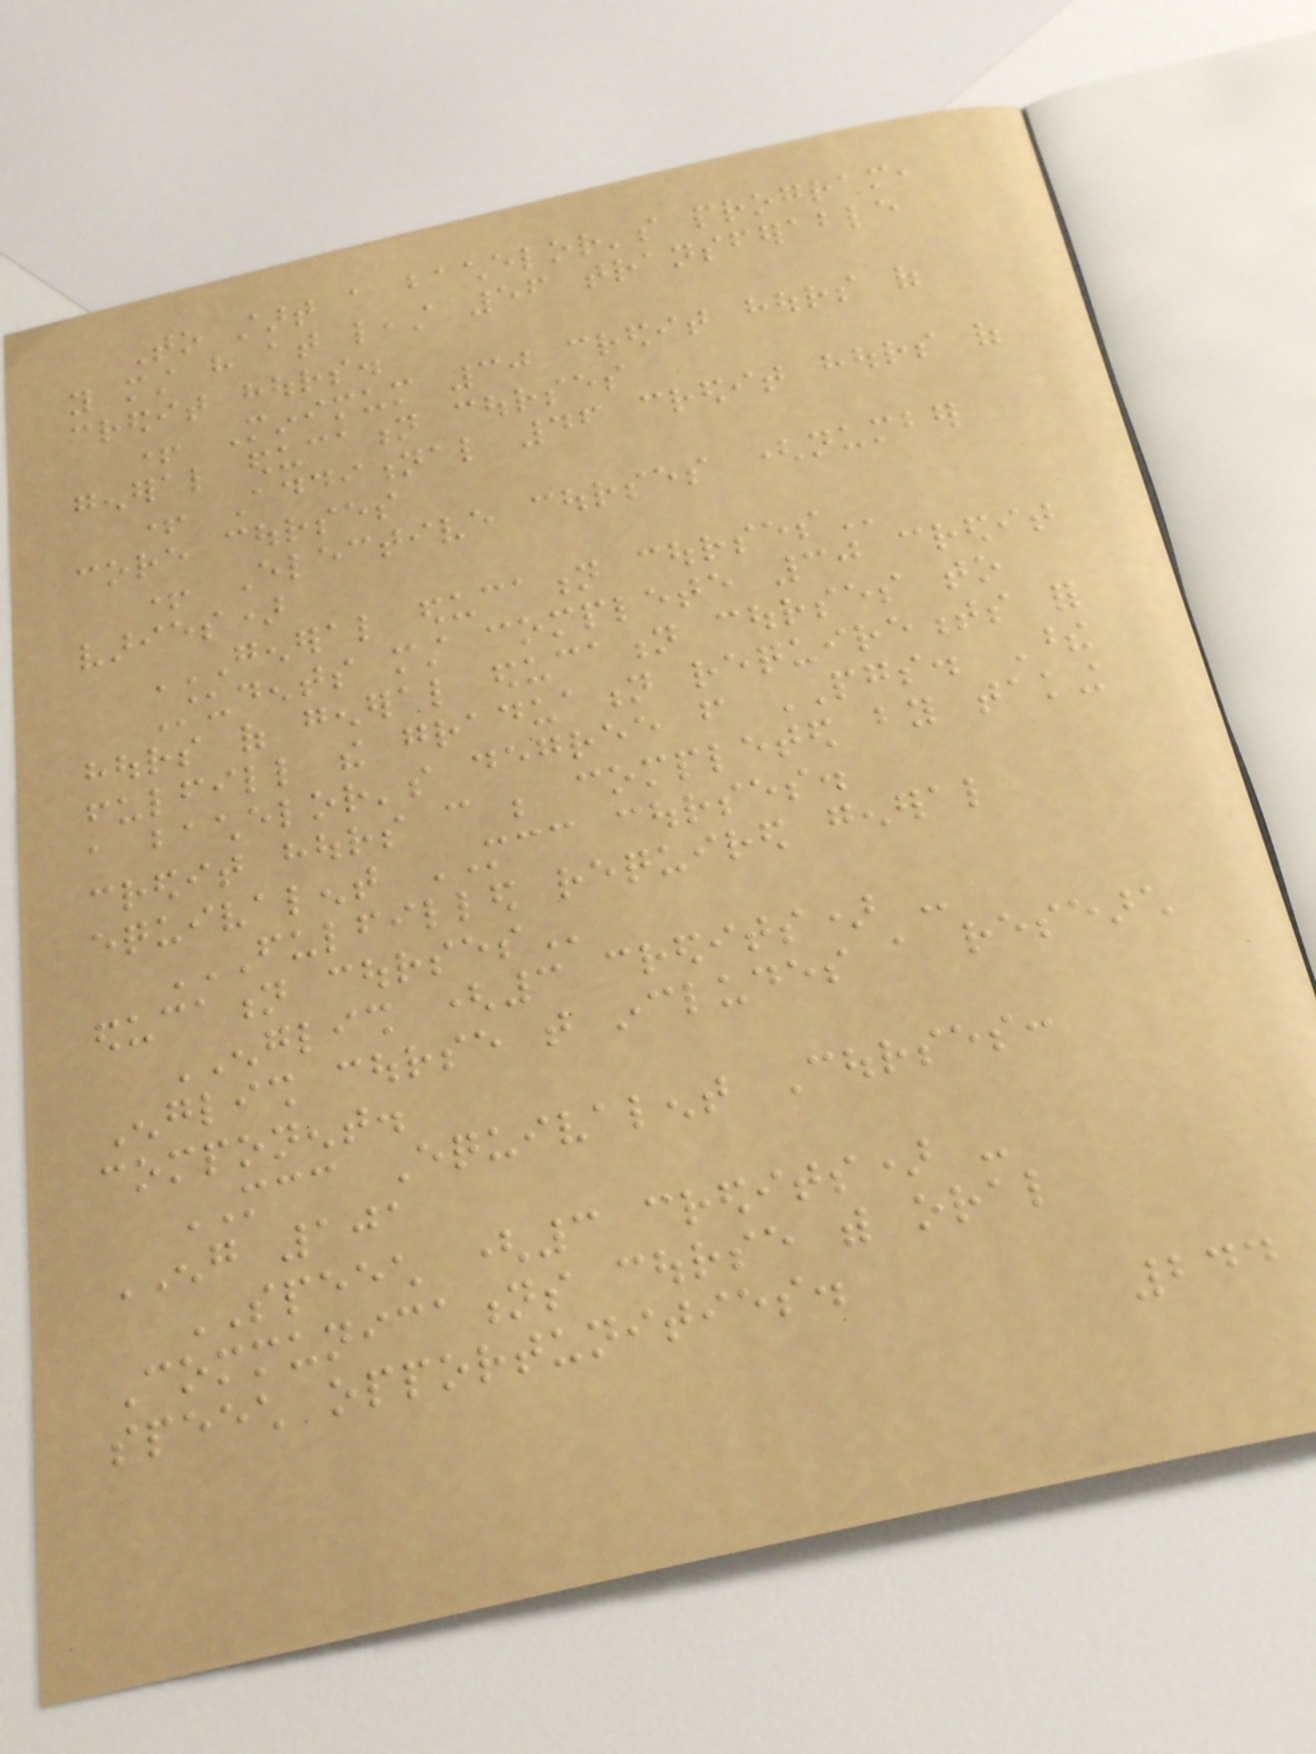To start a bachelor's program,
you must have at least 56 transferable
credit hours.
+ Minimum 30 credit hours of
general education courses
+ Additional 46 credit hours of
core courses
+ Elective courses (number
varies)
GENERAL EDUCATION COURSES
Students must complete 30 credit
hours of general education courses to
fulfill the graduation requirements for
a bachelor's degree from PGS. These
credit hours can be completed by taking
equivalent MCC courses.
FULFILLED REQUIRED GENERAL
EDUCATION COURSES
ENGLISH (3 credits) -
English course that includes a research
component.
MCC Equivalent Courses:
ENG 101
SPEECH (3 credits) -
Communications course with oral
speech opportunities.
244
